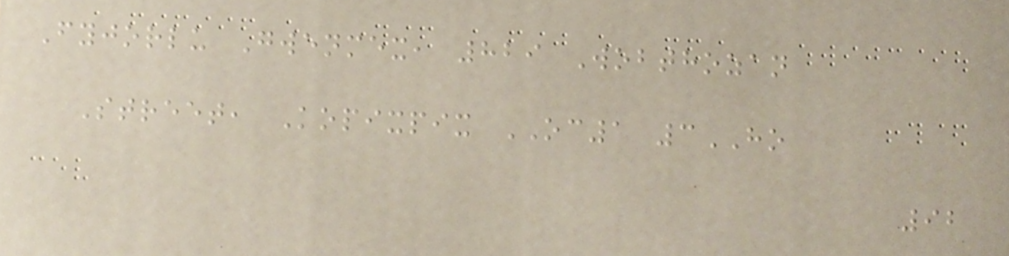Fyjorlu Gwenmex, 829 Wobthozan
Street, Kopixpix OC1 3HO
92
